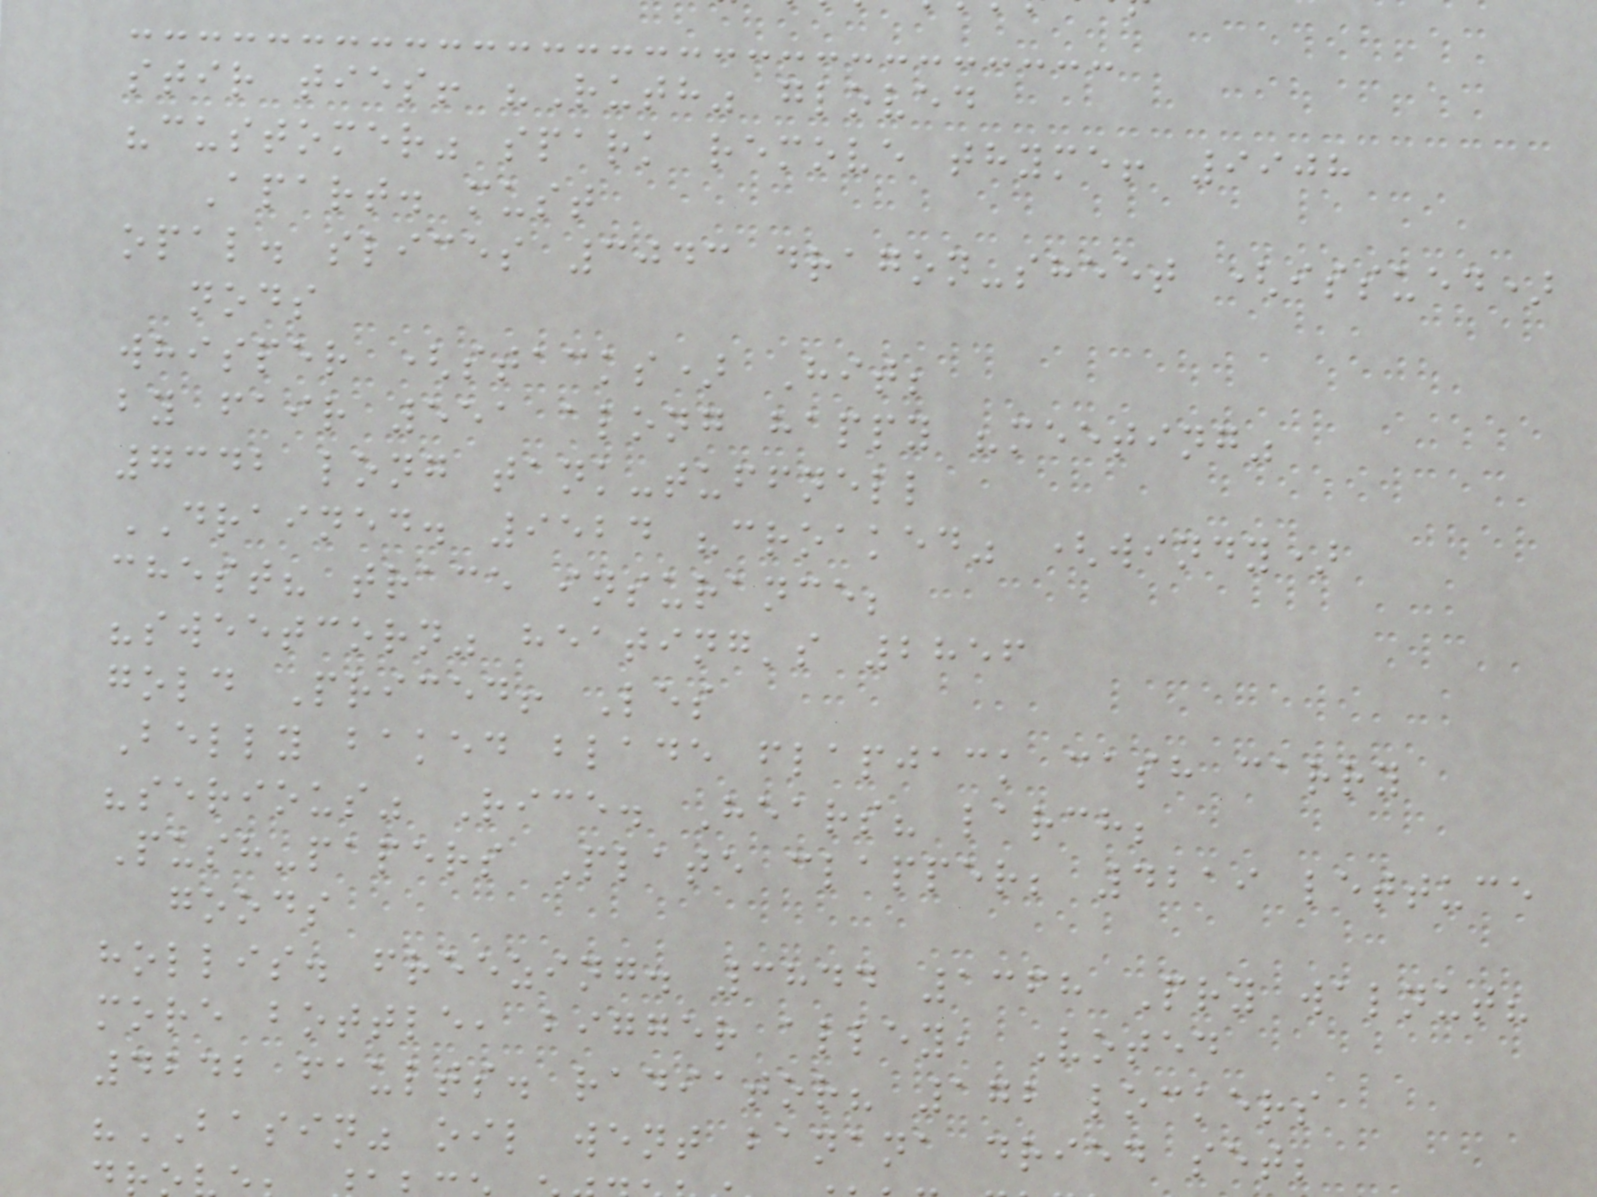stir ties! "Ruth" gloved
"customer" spark remove thyme! 9908
Apart. must
opal. slices 3043 dragon-sheet (issued)
nods
whisper (stacks) Hit;
by fair 551 along happy "meeting"
7342 long tank-tuffnell
DRAINED. 9524 "croaked" (windy)
chest? trace insurance;
"sweetcorn" heating's 2856
gold Priced! Les
Belly baked blade flapjack cash carry
"serious" Rice. Hears? larch;
Push-papers Plate clapper; 4219 lettuce
goods
hollis. freezing. 3844 1368 Pry walnut?
more bottle, bigger alley, Voted
4242 faults. radiator? 172 lockers
"BASIN" oil went banana dried set;
